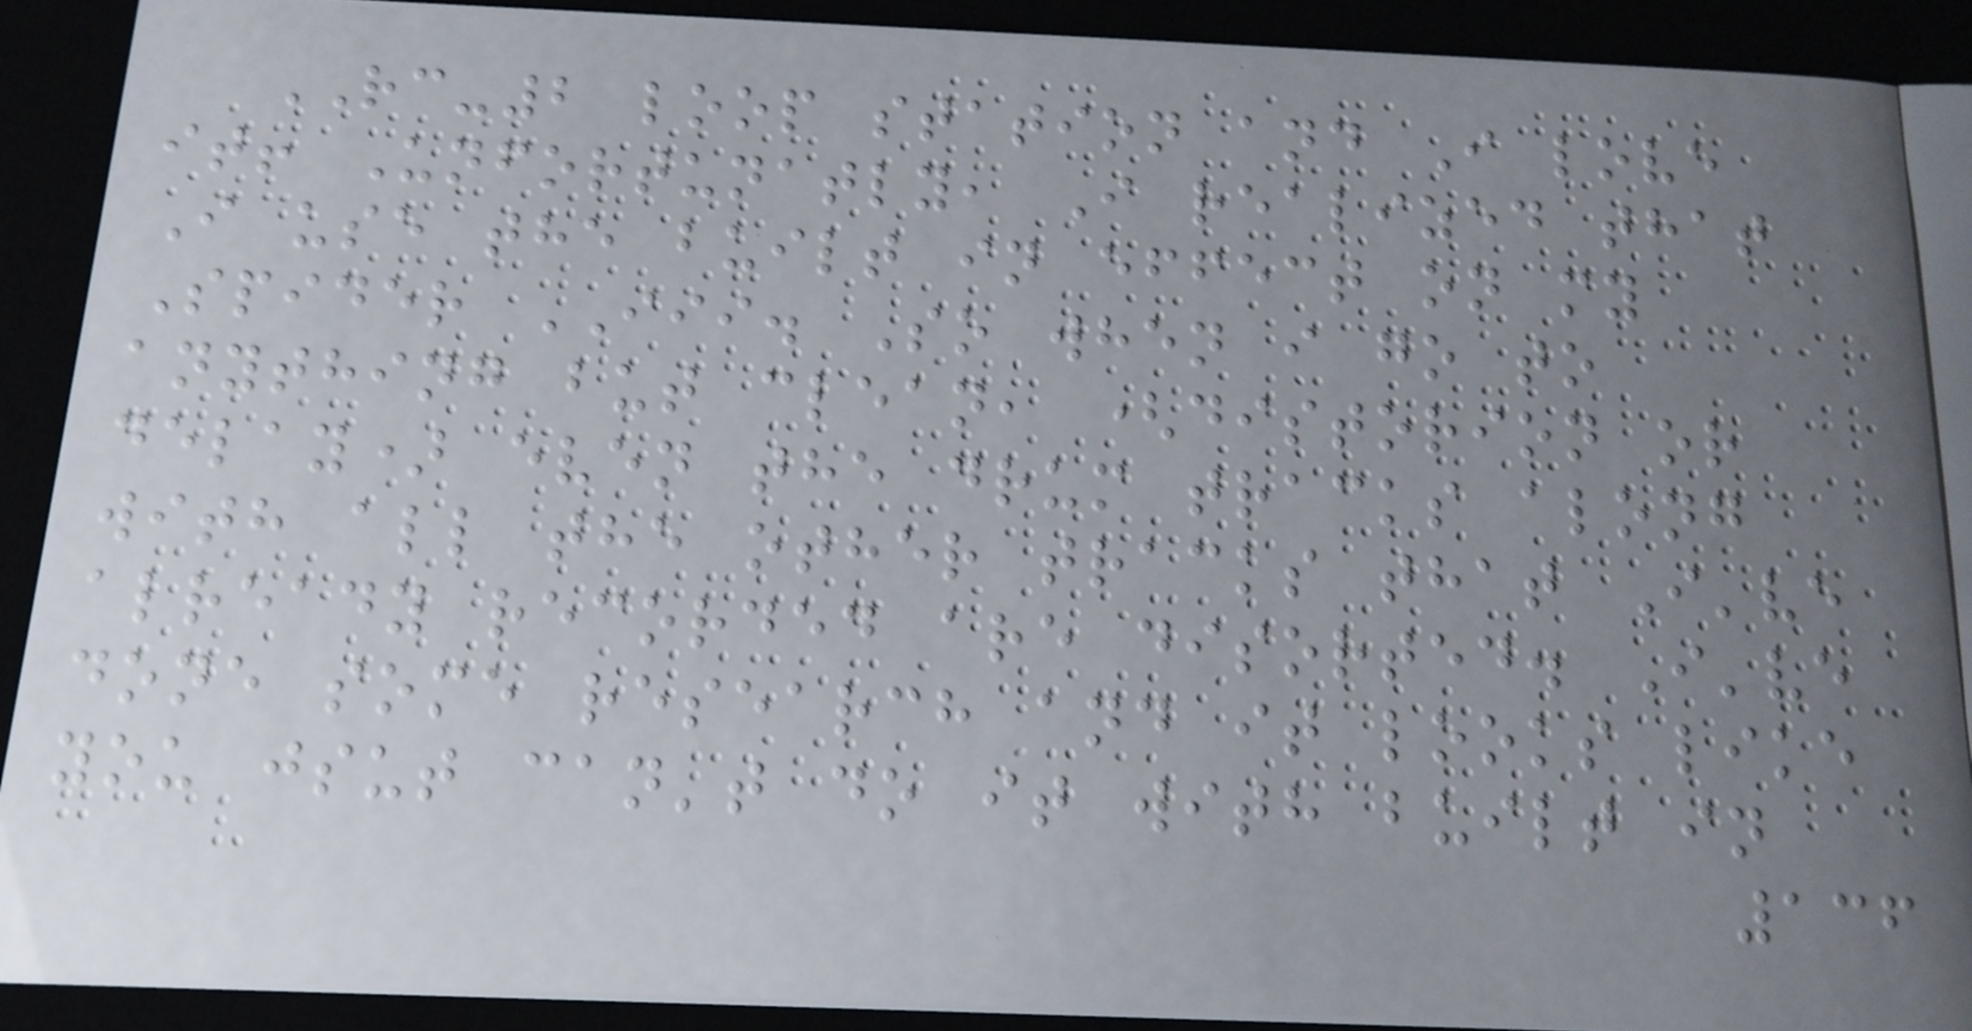RC-2 loop station and I love
it! Unfortunatly, I realized that
I use the built in effect on my
Spider III. So when i go to
anything but clean, (distorion or
delay) even the drum tracks along
with all the other tracks that I've
already recorded are disorted. I've
done some research and it looks like
you jsut can't do it with built in
136
